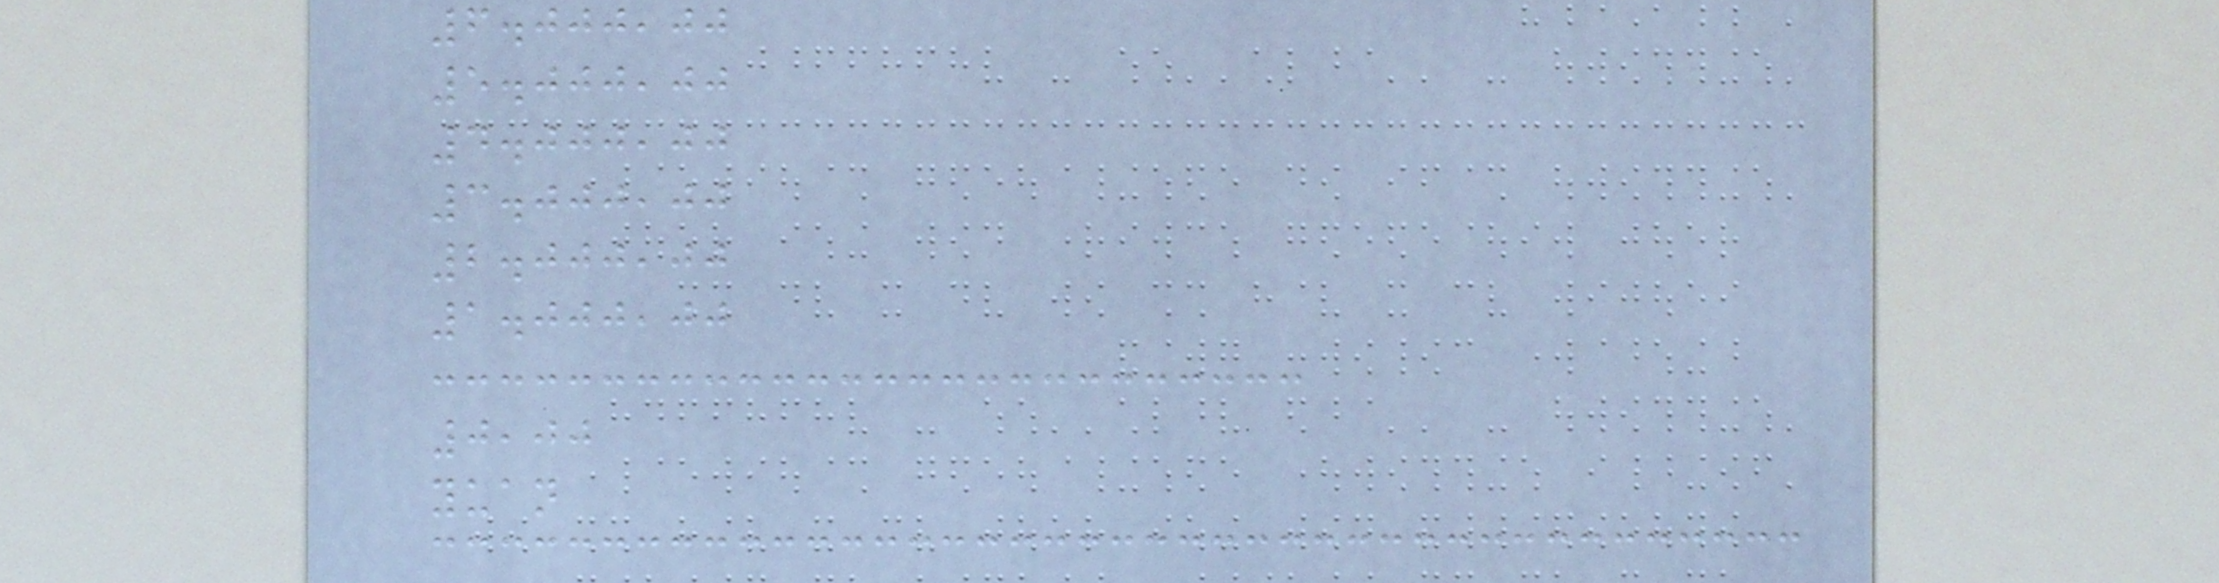6.000,00
5.000,00
4.000,00
3.000,00
2.000,00
1.000,00
0,00
yuan
